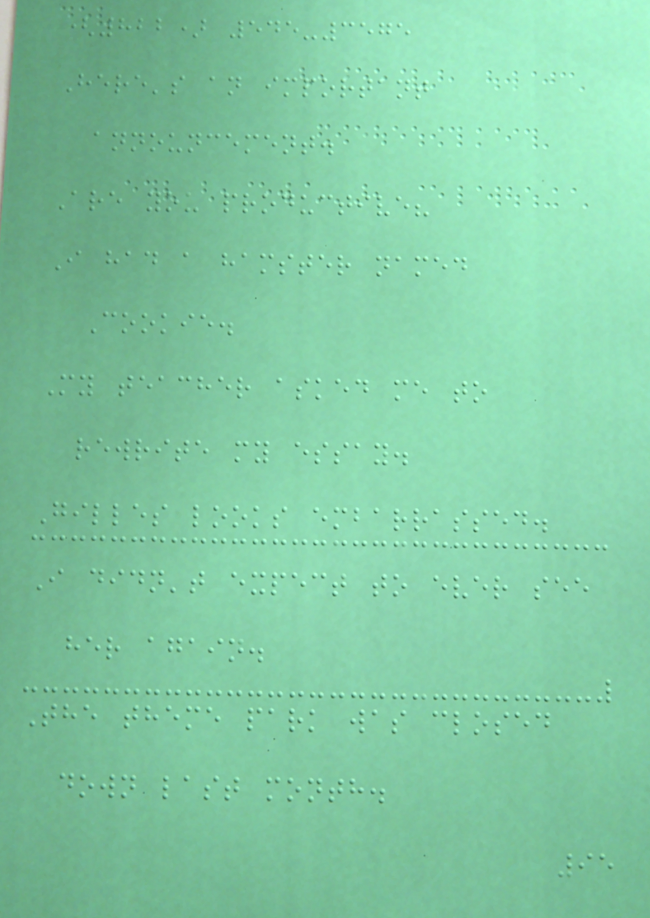(822) 545-3575
Here's an important
announcement.
Are you productive?
I had a hamster named
Cookie.
My teacher asked me to
rewrite my essay.
Gilles looks embarrassed.
I didn't expect to ever see
her again.
The theme park was closed
down last month.
95
